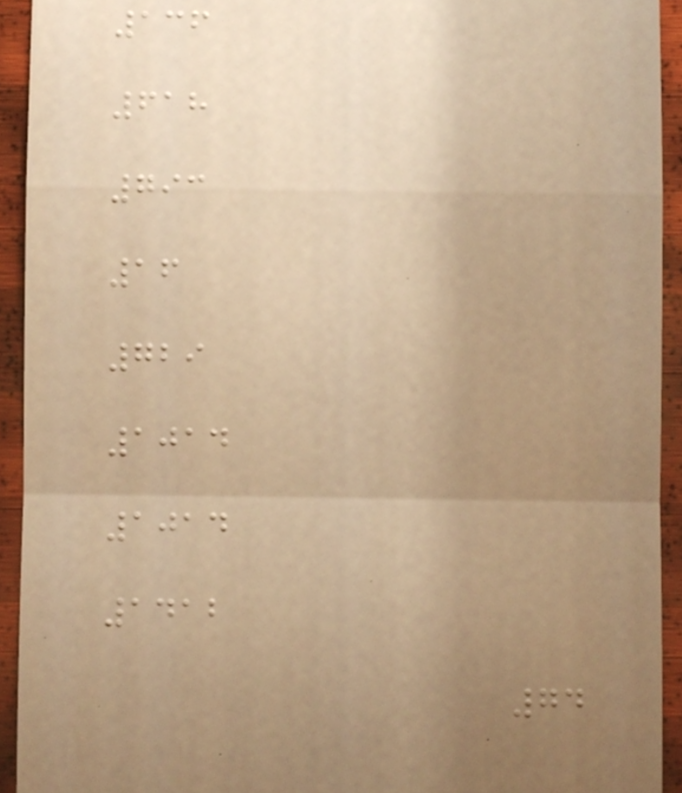136
618
793
16
729
1014
1014
1412
74
